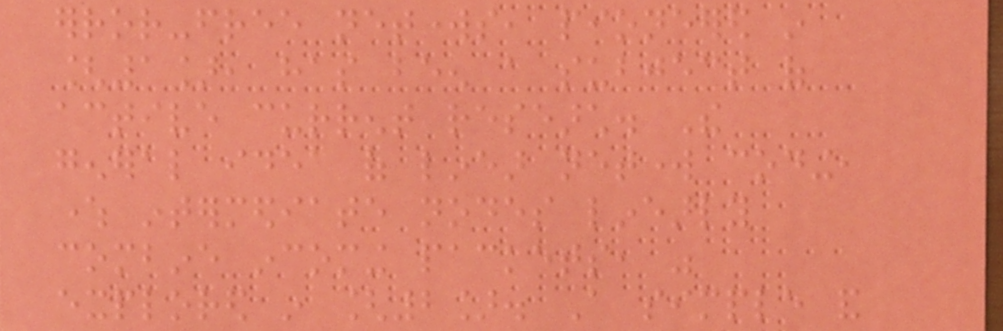error-free networks, pioneered in
[1], has been a subject of
active current research. The
general idea of linear network coding,
where intermediate nodes linearly
combine incoming packets, was
explored in [2]. A simple and
